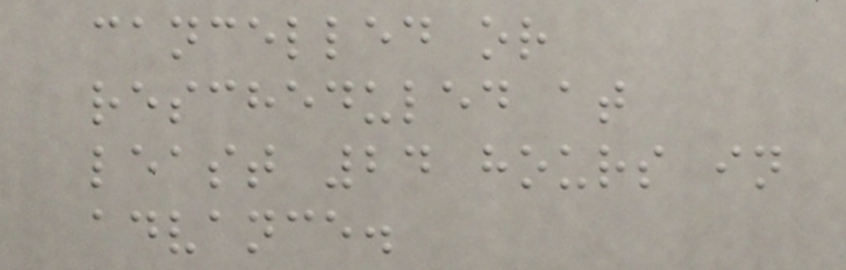cancelled or
rescheduled at
least 24 hours in
advance.
